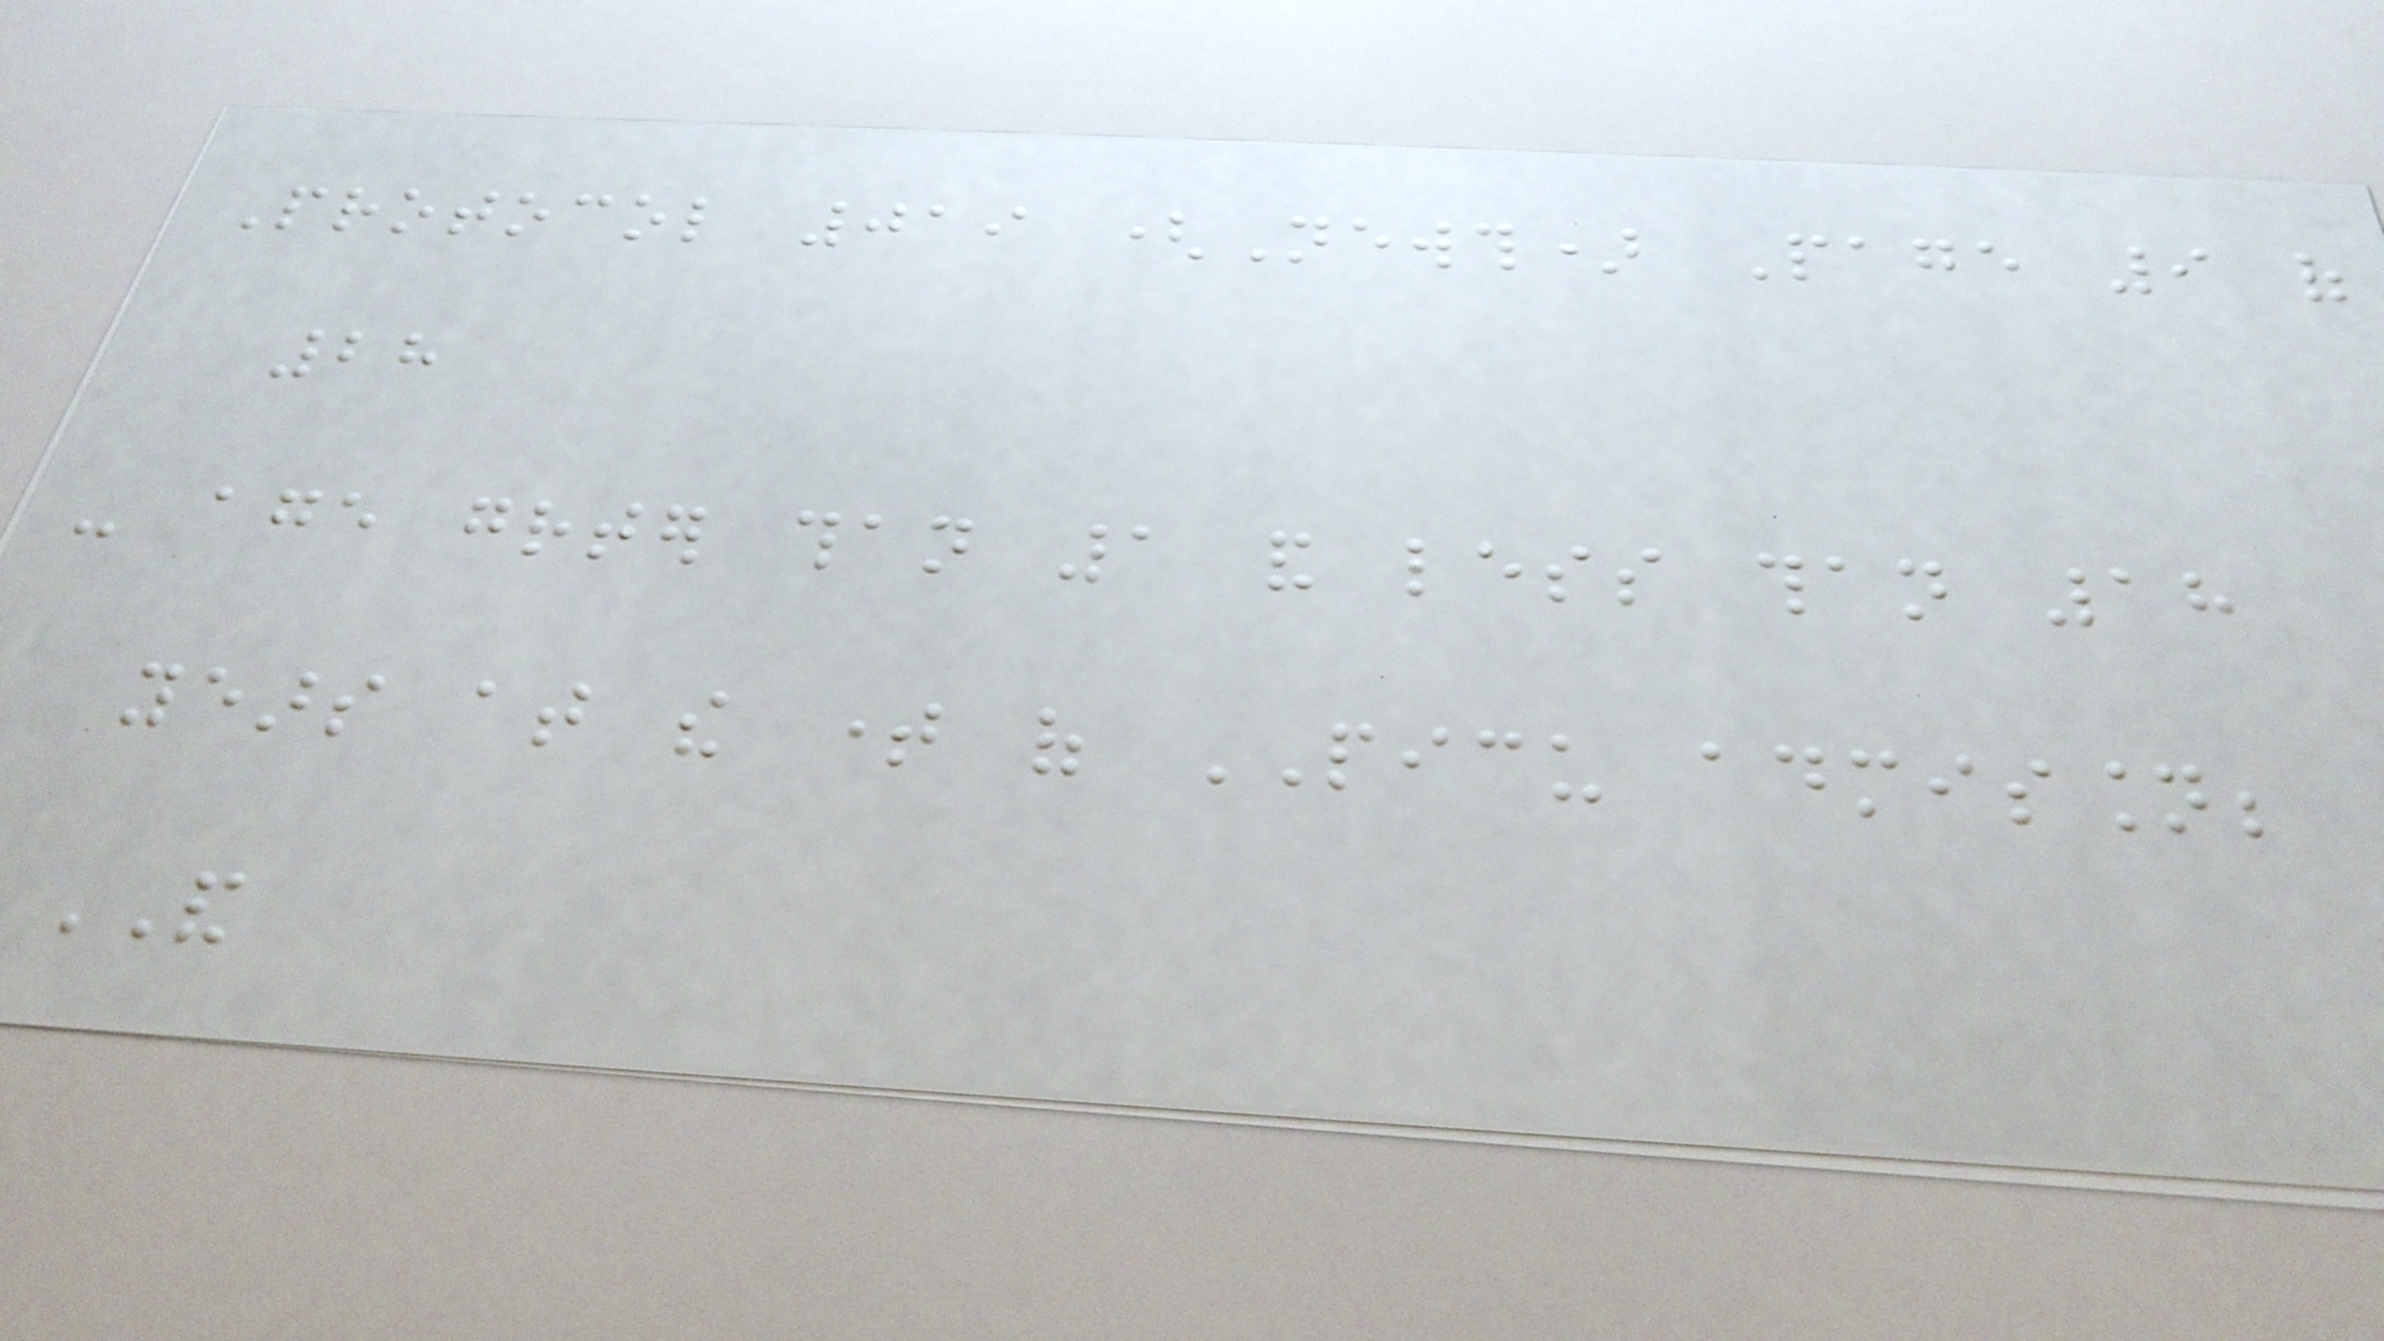Protocol 019 (Newth) Page 9 of
28
- age greater than 1 and less than 18
years at the time of PICU admission;
AND
